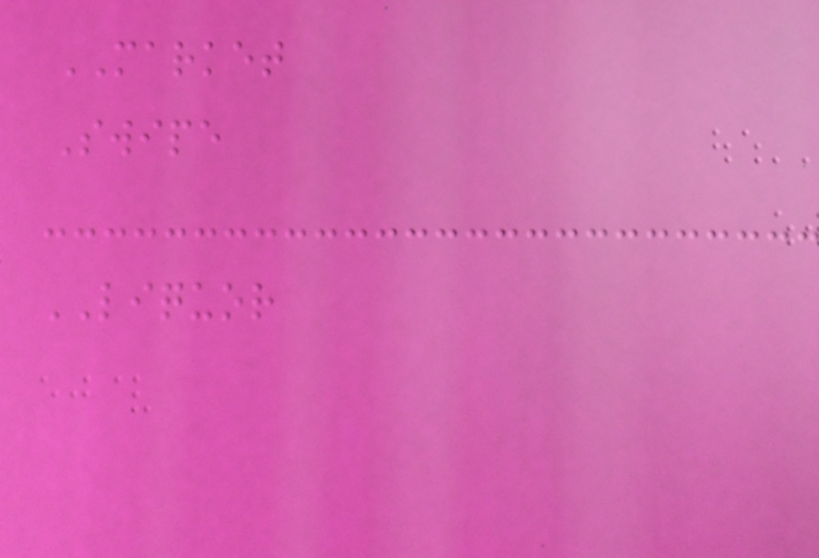MARKET
Swipe
LIQUOR
